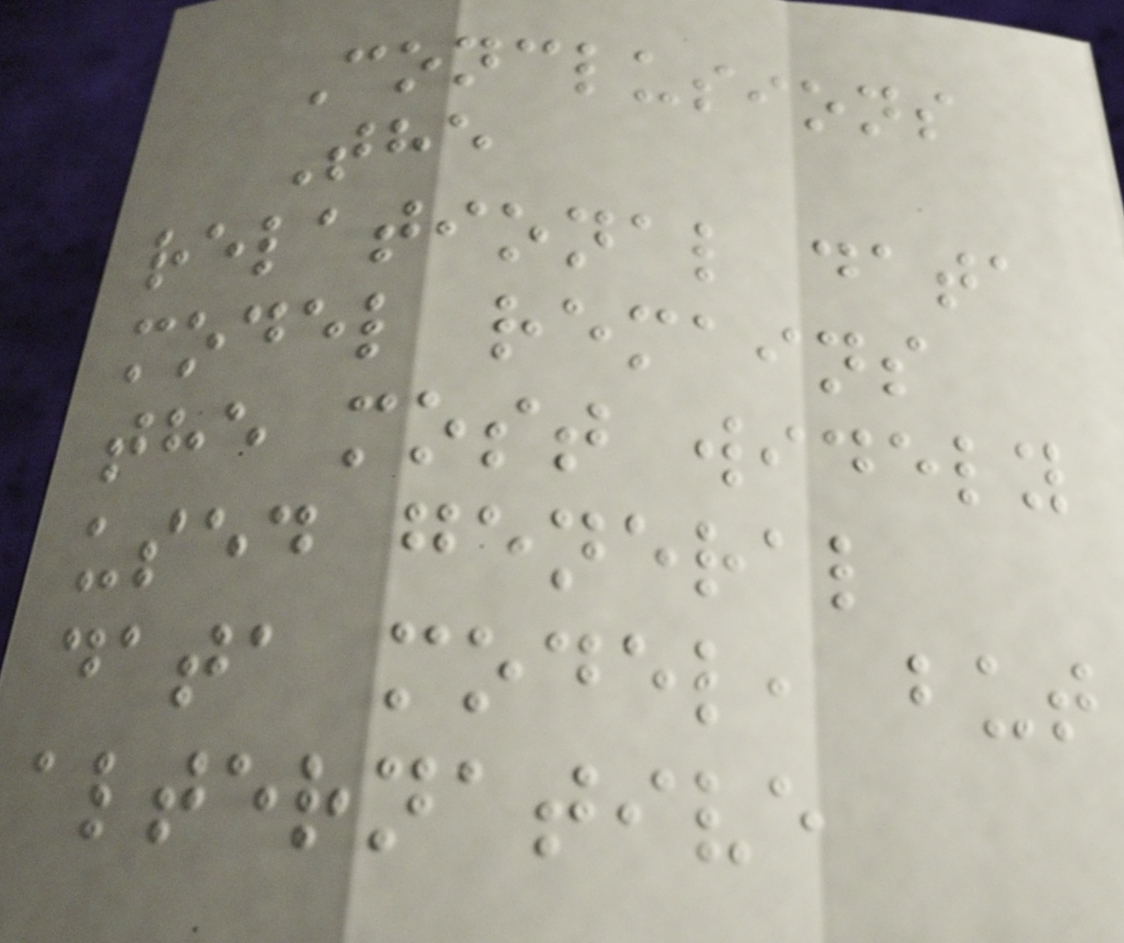Conclusions
The
relational data
model remains
the most widely
used general
data model, but
alternative
